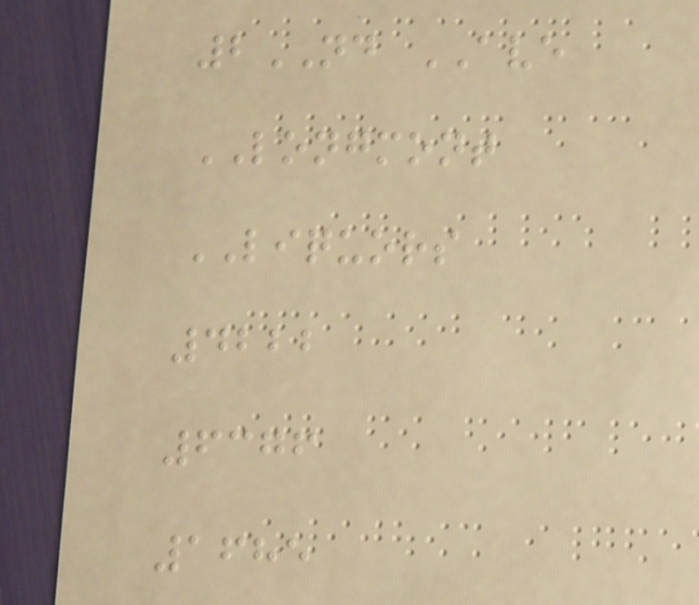2ND AVE
LONGMONT
LIQUORS
4222
6376
1685
